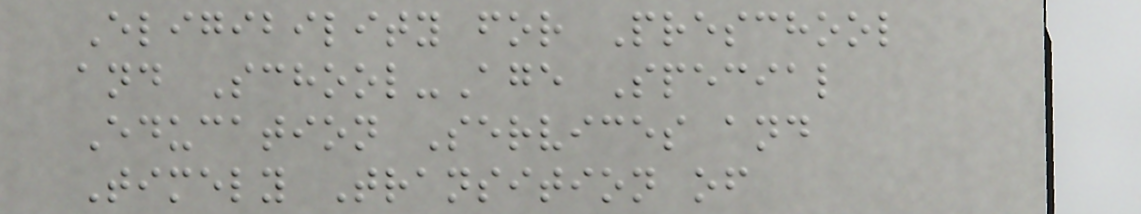Eligibility for Preschool
and School-Age Special
Education Services and
Timely Transition of
